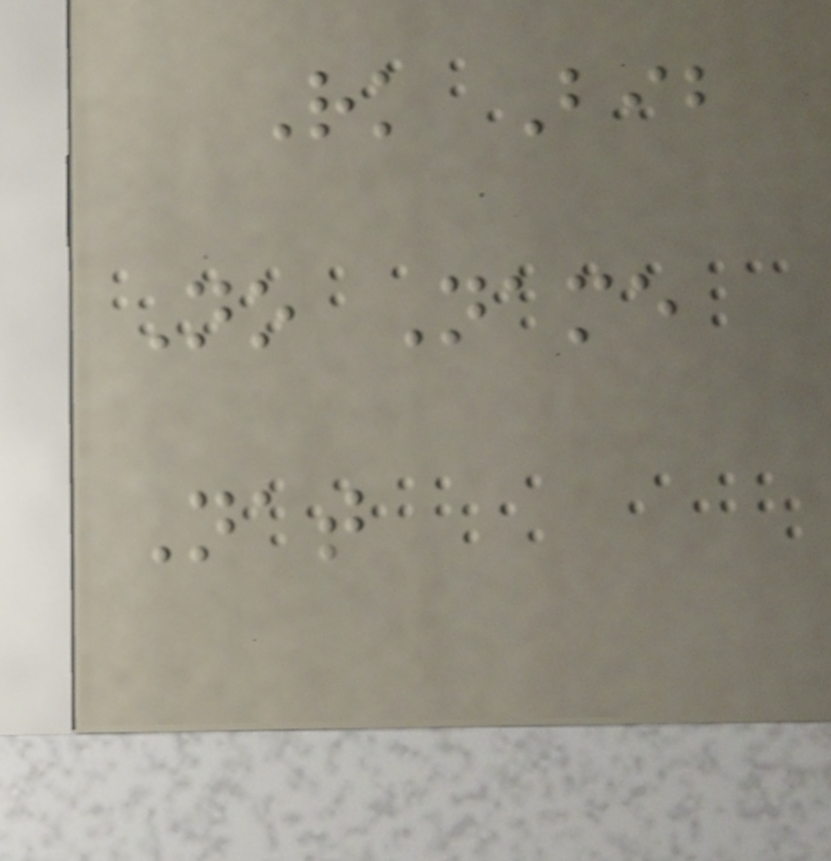Rk Bib
No Name
Nat
